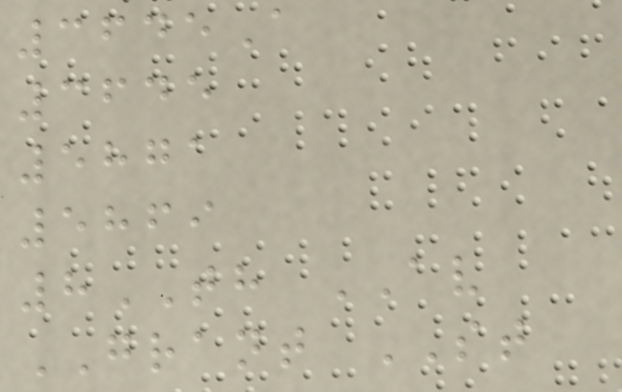3645A
3645
5871
5869
8TH AV
GRANT ST
